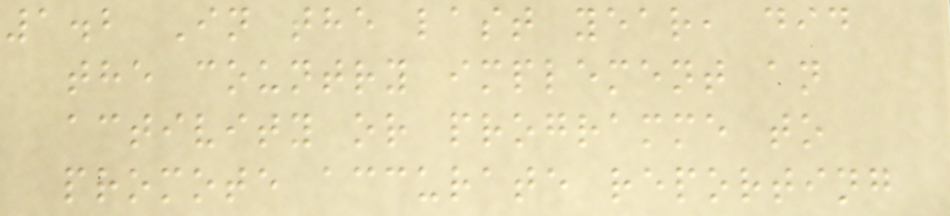1.2 In the last year, did
the country implement an
activity or programme to
promote accurate reporting
